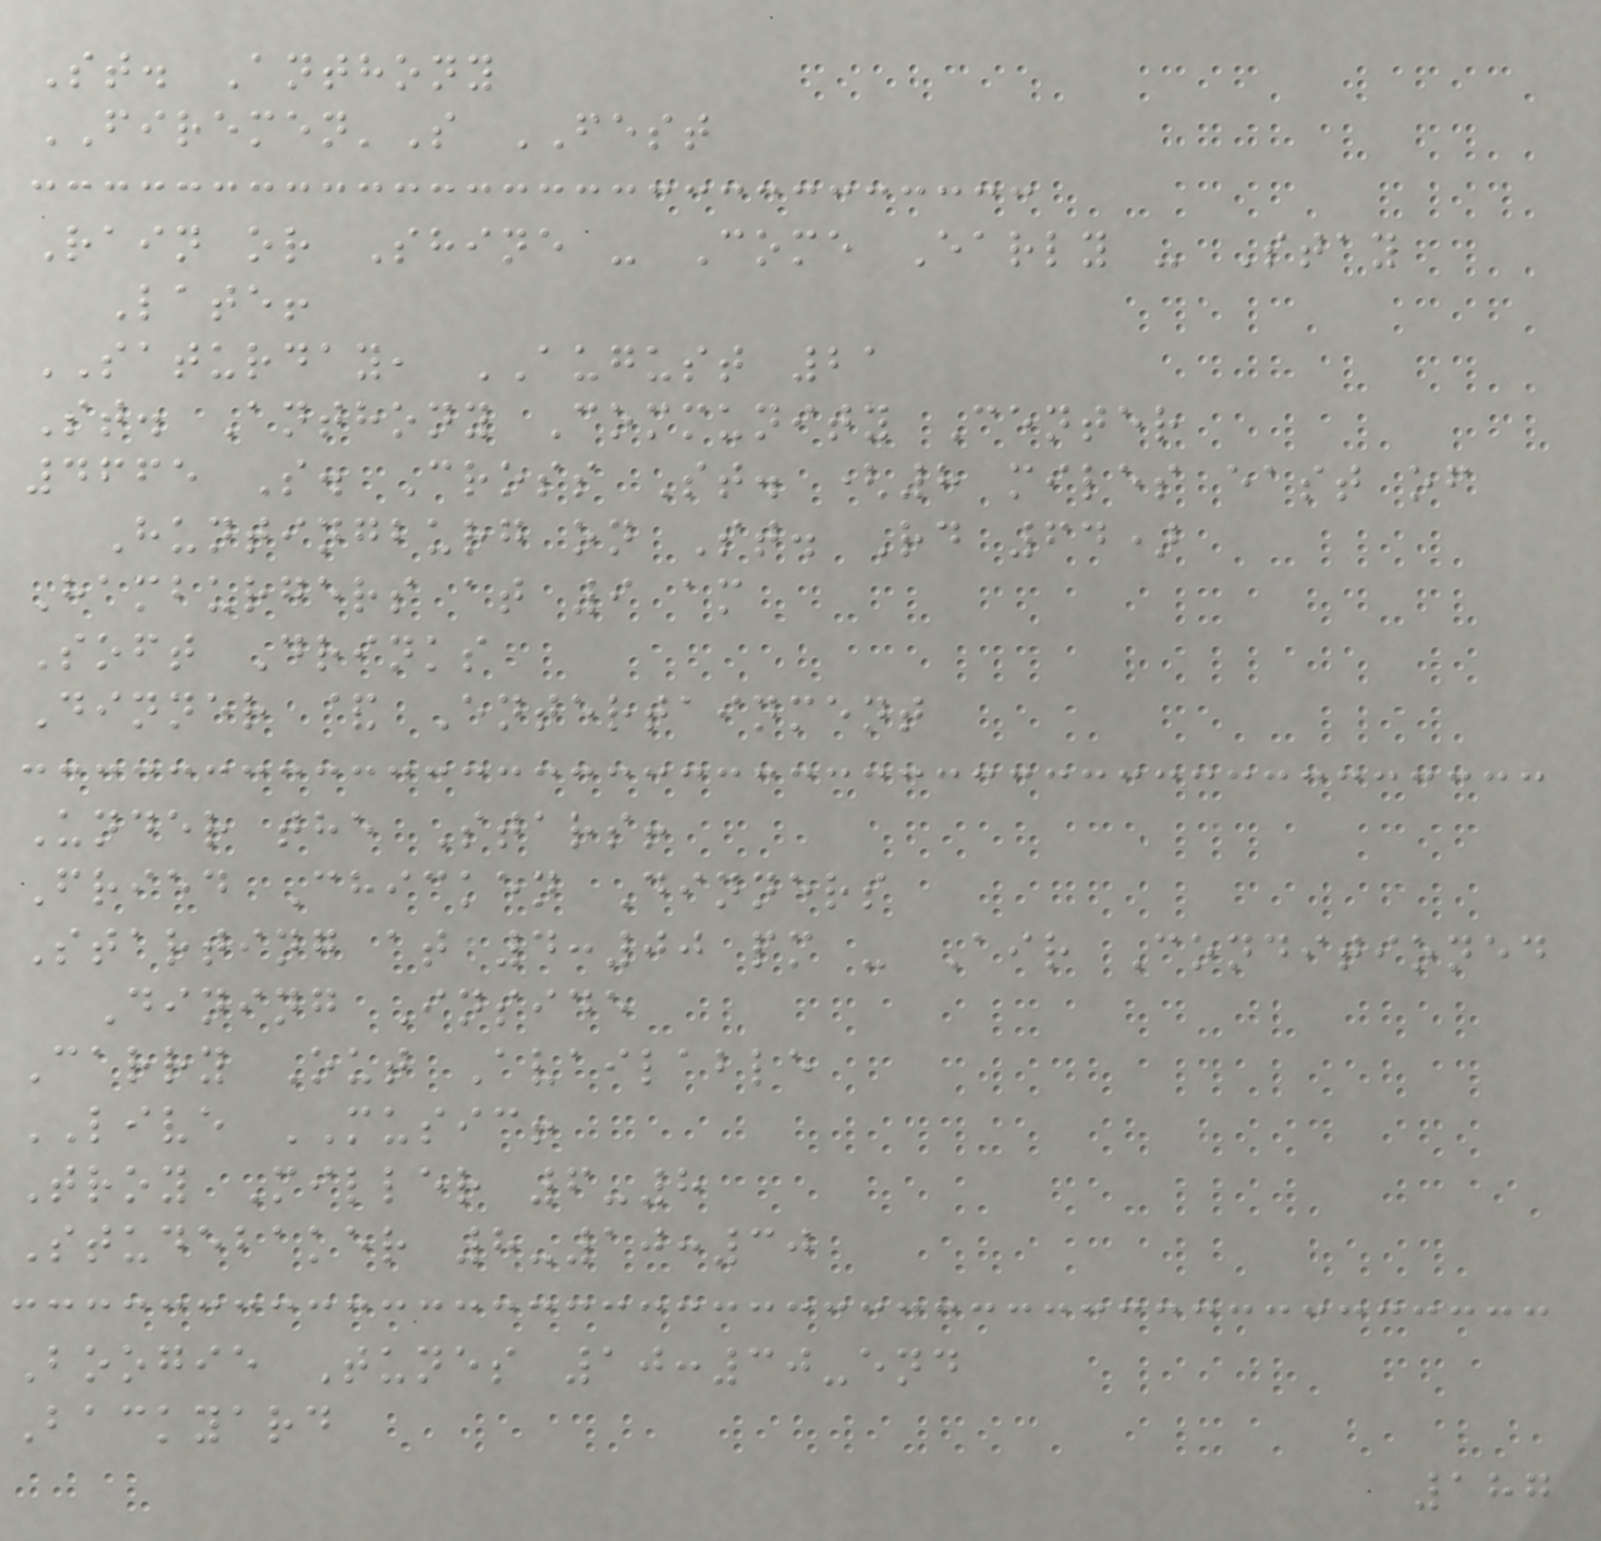St. Anthony
FIREMEN'S FEST
Rain or Shine - Come Early - Stay
Late!
SATURDAY, AUGUST 21
St. Anthony Community Center
4665 S. Cross St. (8 miles east of
Huntingburg on St. Rd 64)
Hamburgers at 9 am
Soft Drinks
Dinner & Entertainment
Under the Stars!
Fried Chicken Dinners
Starting at 4:00 pm - Air Conditioned
Dining Inside
Carry Out Available
LIVE MUSIC!
Troy Miller 6-8
Studebaker 8-10:30
Boogie Tunes 10:30-end
Backyard
187
